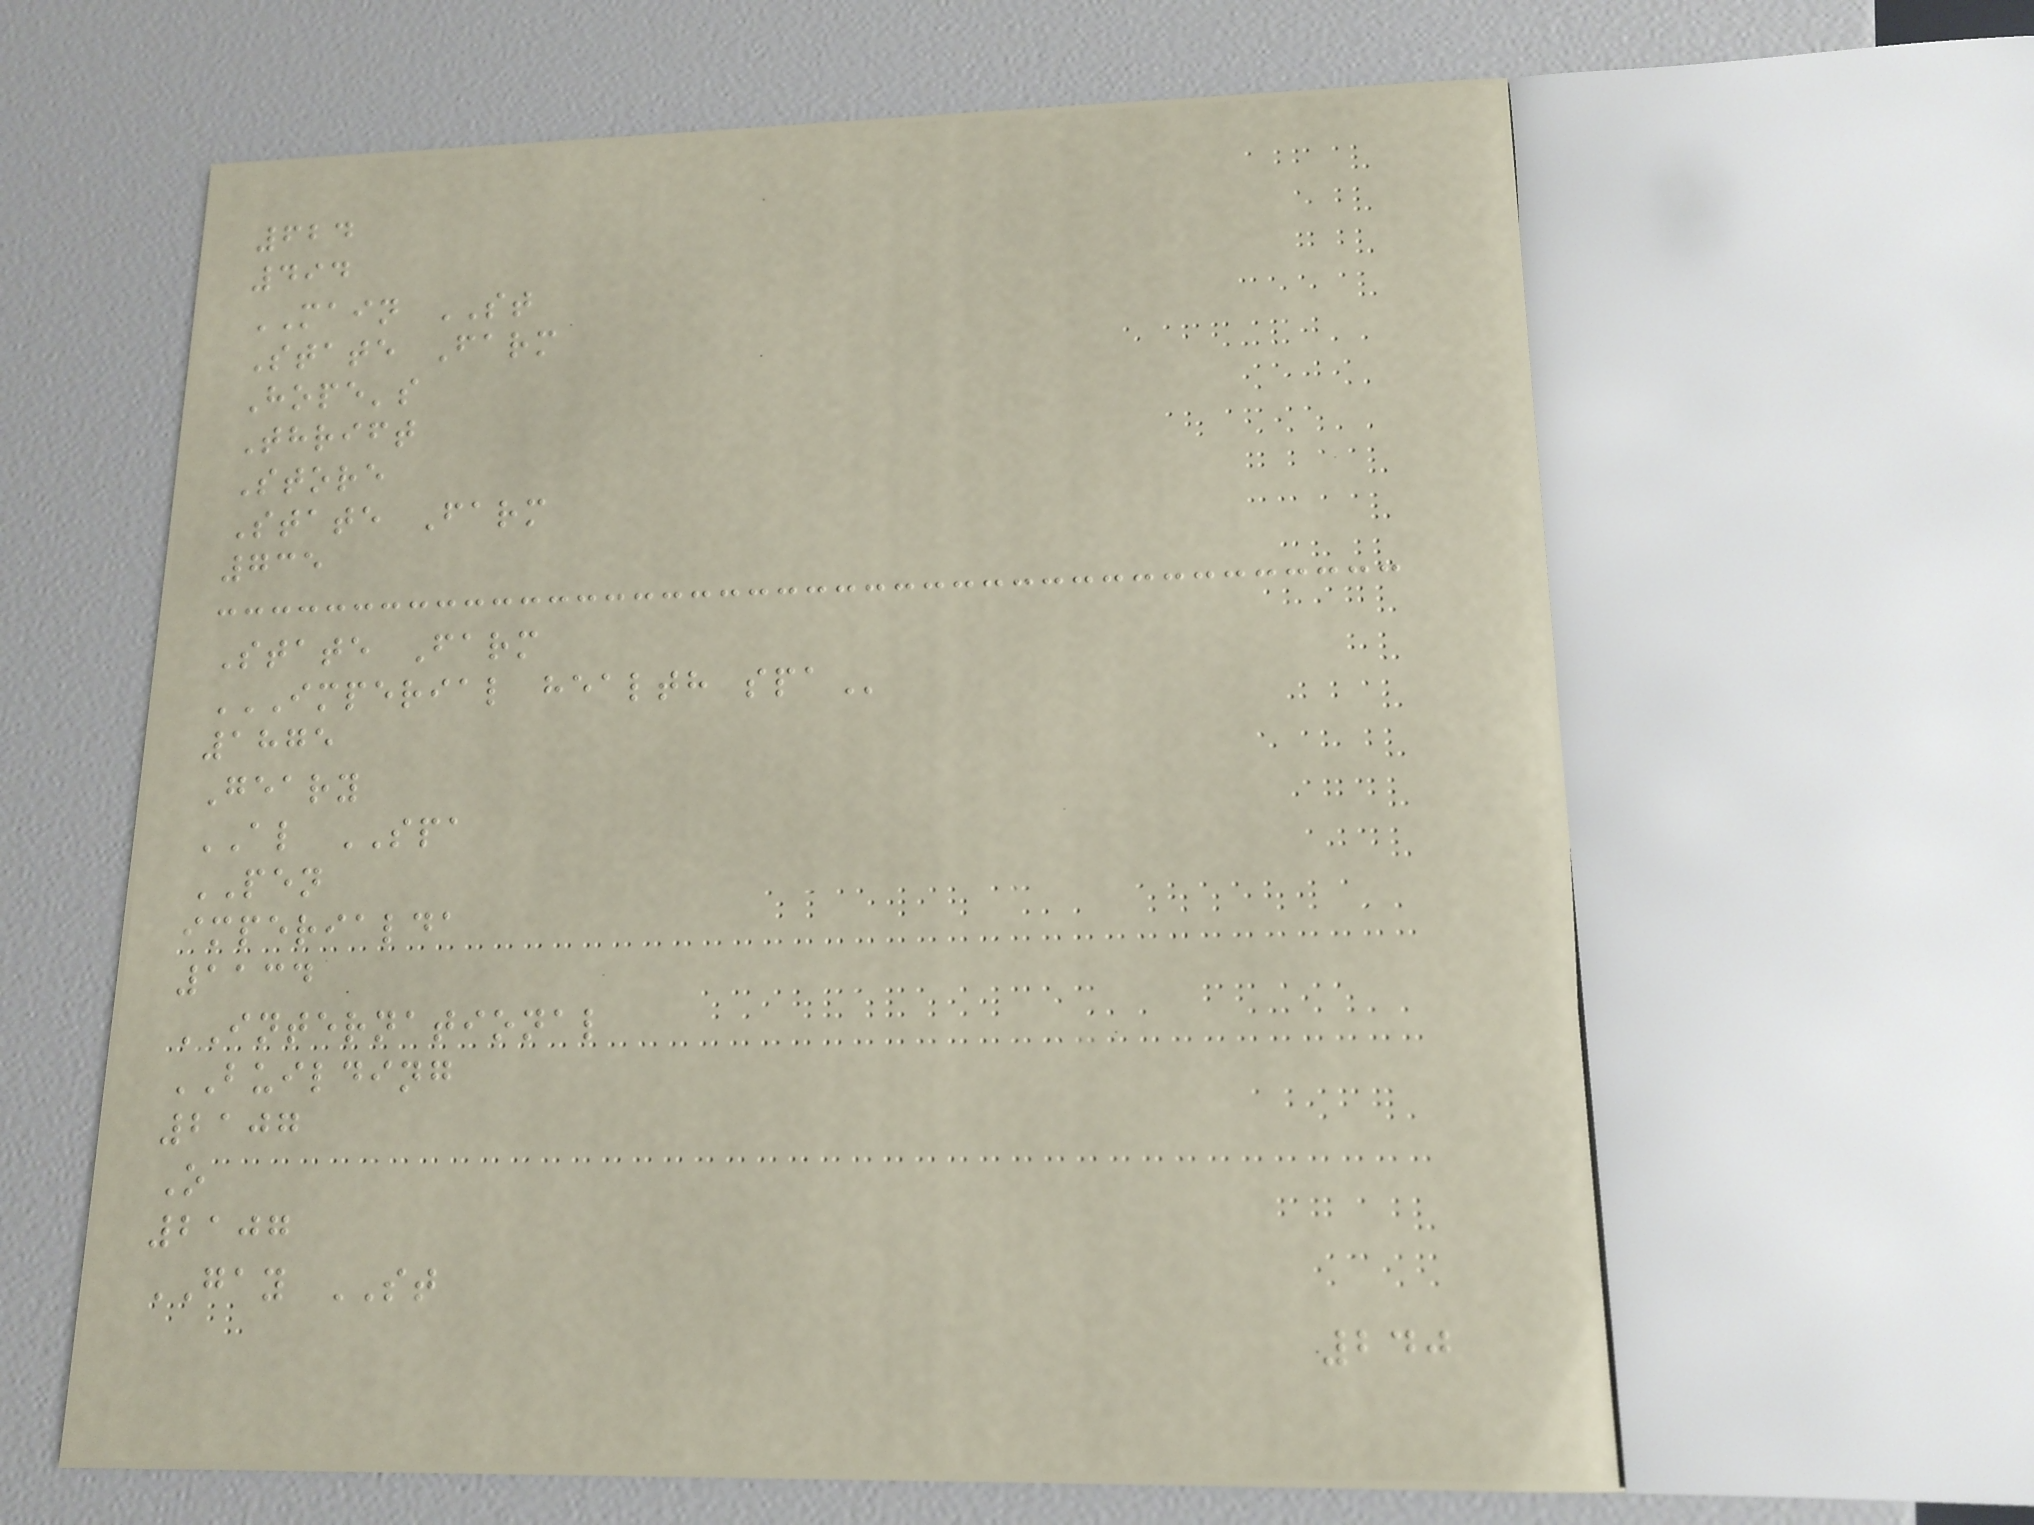624
494
MAIN ST
State Farm
Hope's
Thrift
Store
State Farm
735
State Farm
IMPERIAL HEALTH SPA
1875
Geary
AL SPA
PEN
imperialda
1134
INTERNATIONAL
BUILDING
2107
O
2107
GAY ST
240
